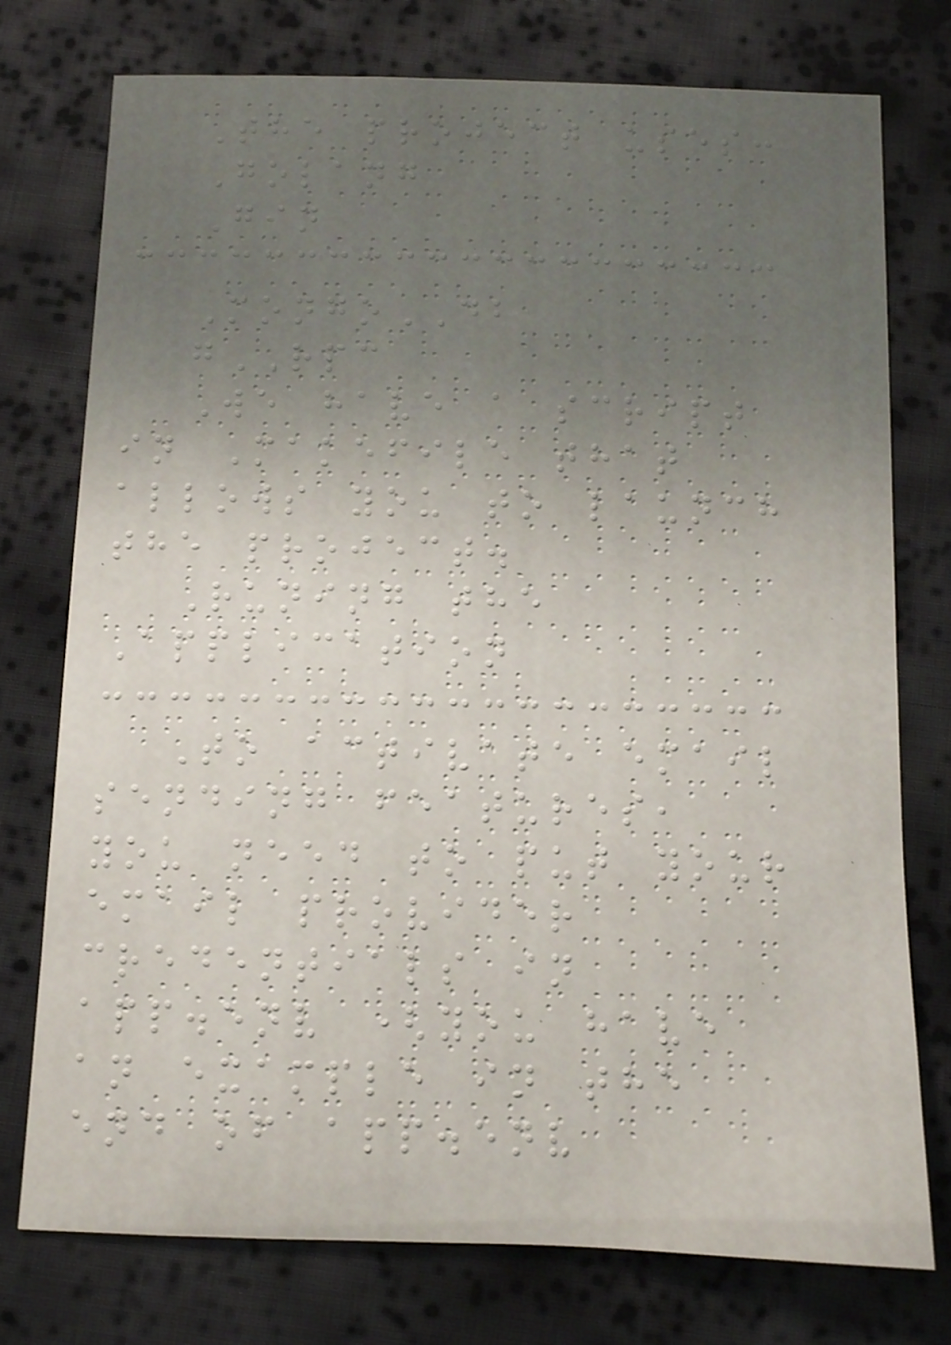The project uses:
Golang
Gin
MongoDB
gRPC
We have a script
in Makefile that
allows you to launch
the project.
Runing the
Application
To activate email
sending features,
you need to put your
email provider
credentials in
app.env (you have
an example in the
end of app.env
